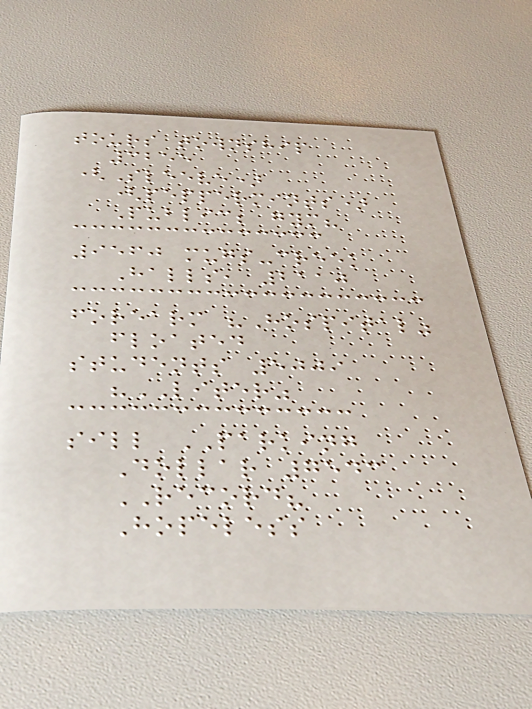tours township
3255
(Sleeve)
(peppermints)
Public; gym?
9560 mugs-creek
Halls, 2110
forearm "Hospital"
floated
students 5009
"LITER"
sill PARKING
Dollar 7543
RECORD?
Hopeless
